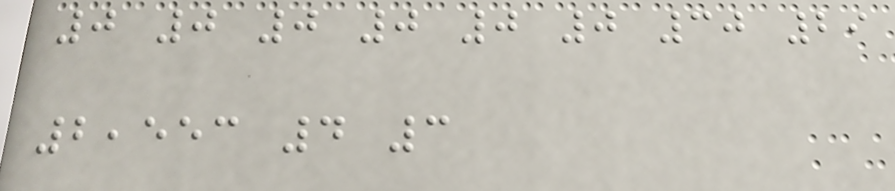0 0 0 0 0 0 30 29
2,553 4 3
